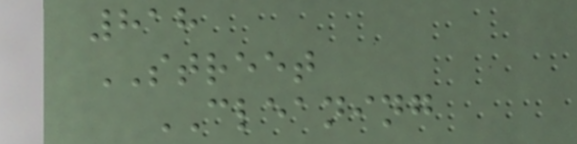818
STREET
CLEANING
